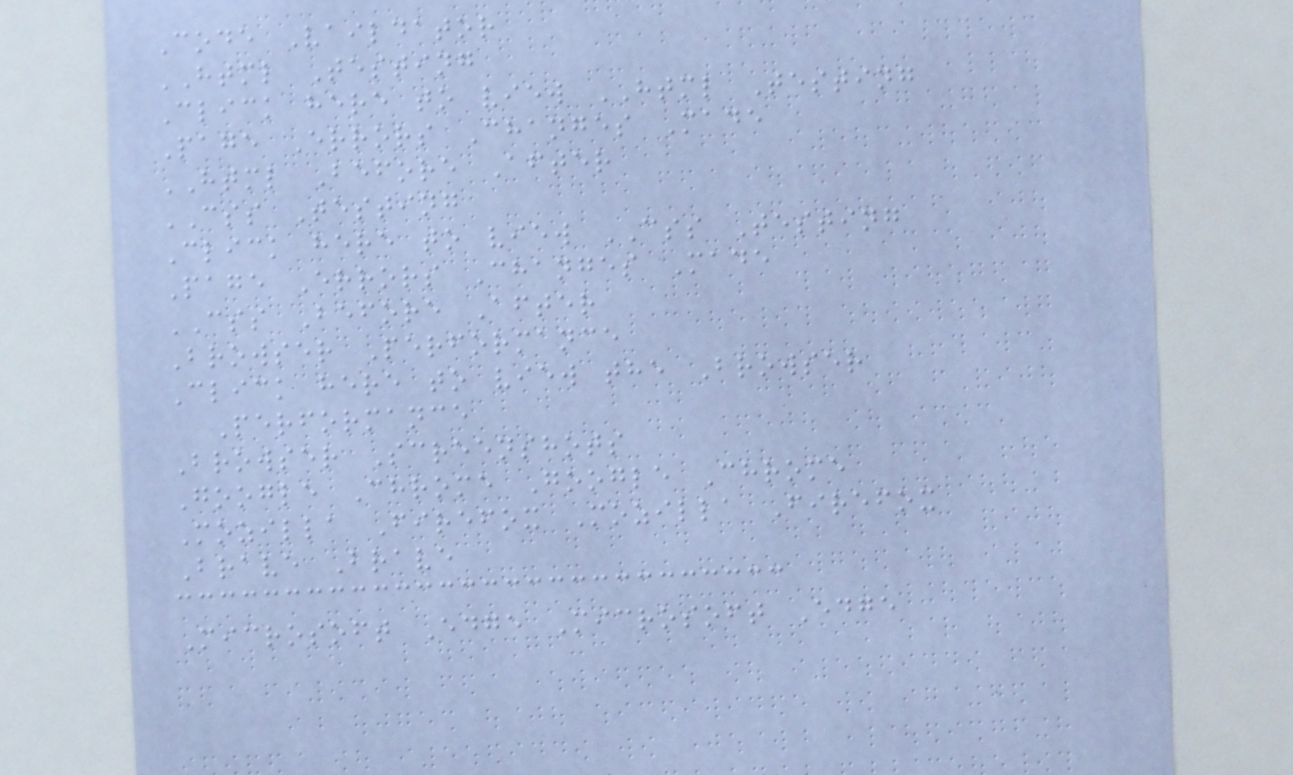Code Vaildator
HTML Testing
Click here to view HTML Testing
Page Errors Changes Made
HTML Before After
CSS Testing
Click here to view CSS Testing
Page Errors Changes Made
CSS Before After
Browser Performance
Click here to view the Browser
Performance
Browser Screenshots
Google Chrome Google Chrome
Mozilla Firefox Mozilla Firefox
Brave Brave
Microsoft Edge Microsoft Edge
